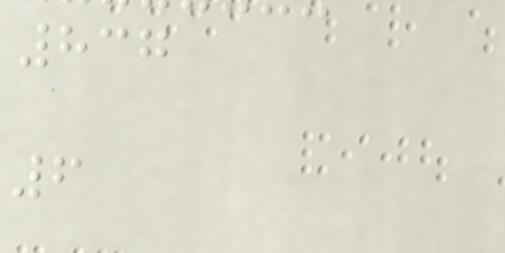837
6
